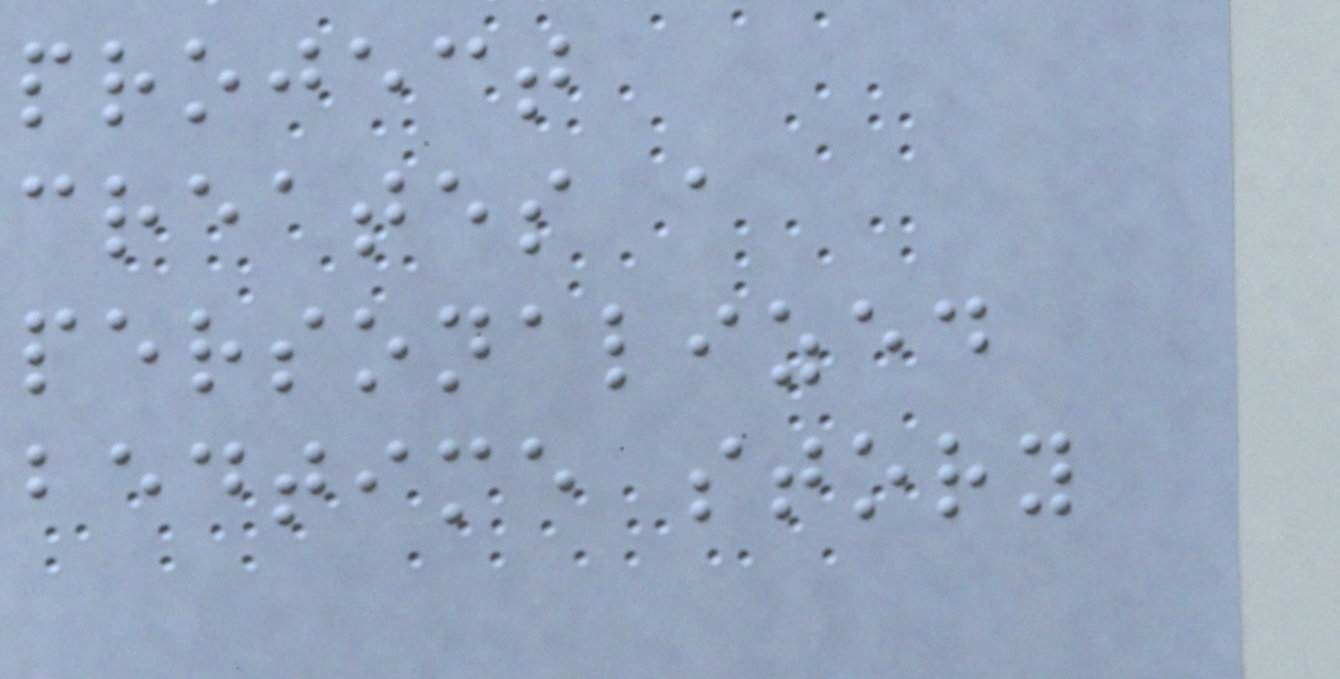project
creates a
personalized
bedtime story
